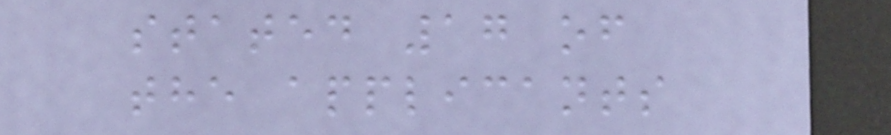stated 17 of
the applicants
